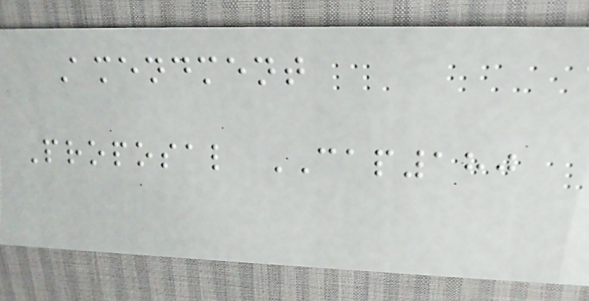Amendment
Proposal CAP180
